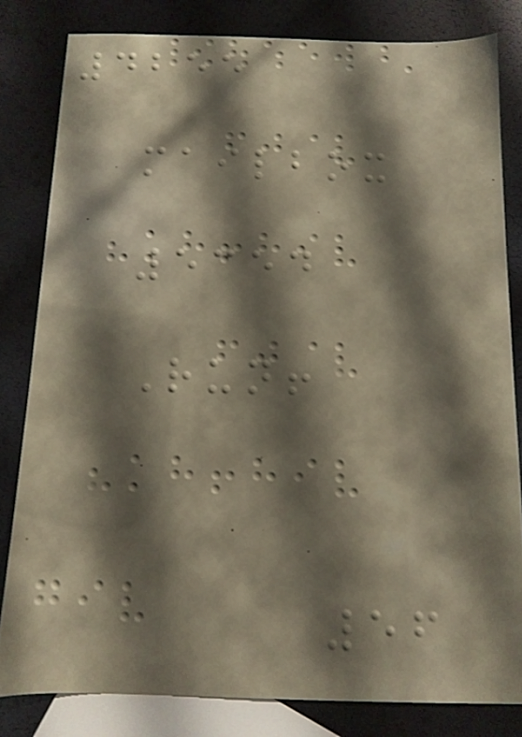4255
mailbox
5354
Run!
56
